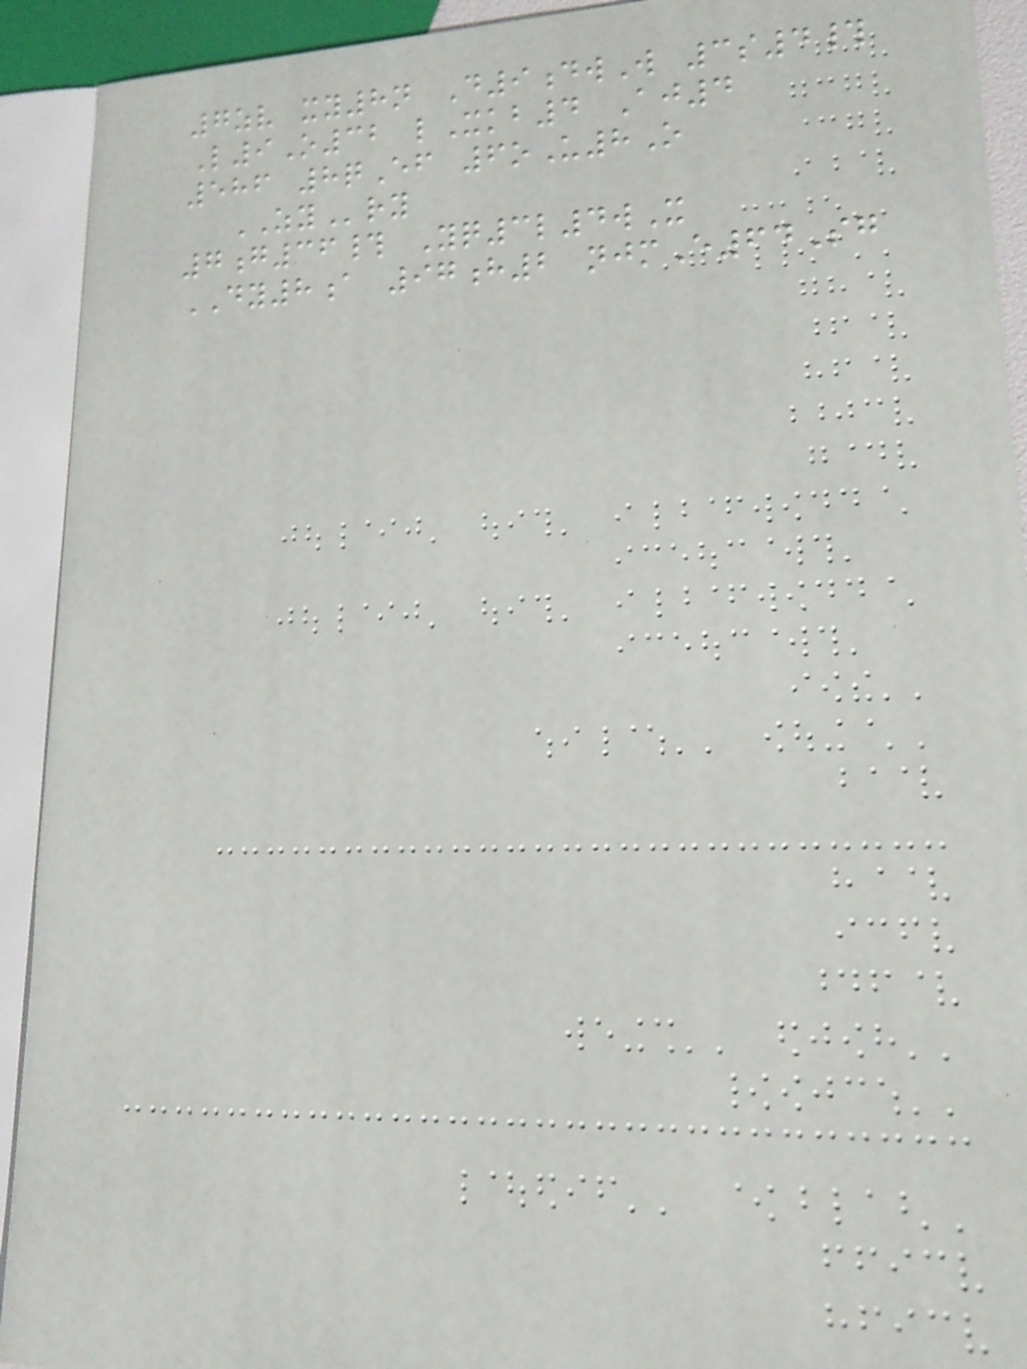7zv xy8n D9dwW 3s4#
L9O32 lXkb4 Aj4
586 8qEf 6oU8O
ZYry
7g36# Yq3l4wX
DY8a 97h2 njmE64Sg
